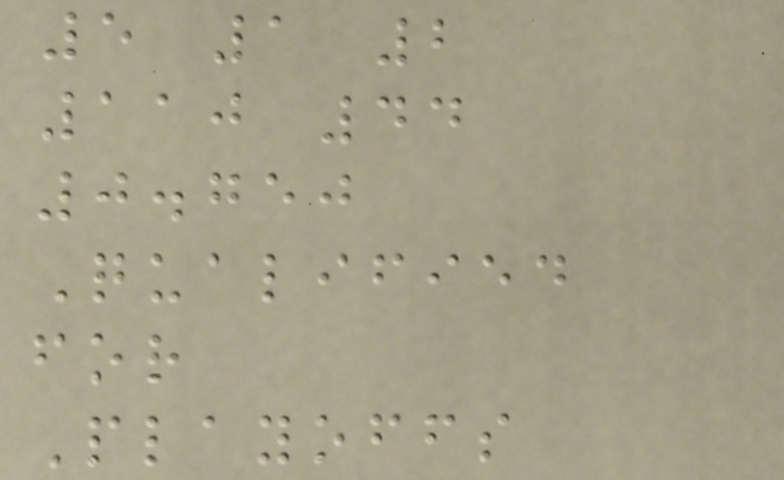5 1 2
110 44
0.750
Qualified
for
Playoffs
